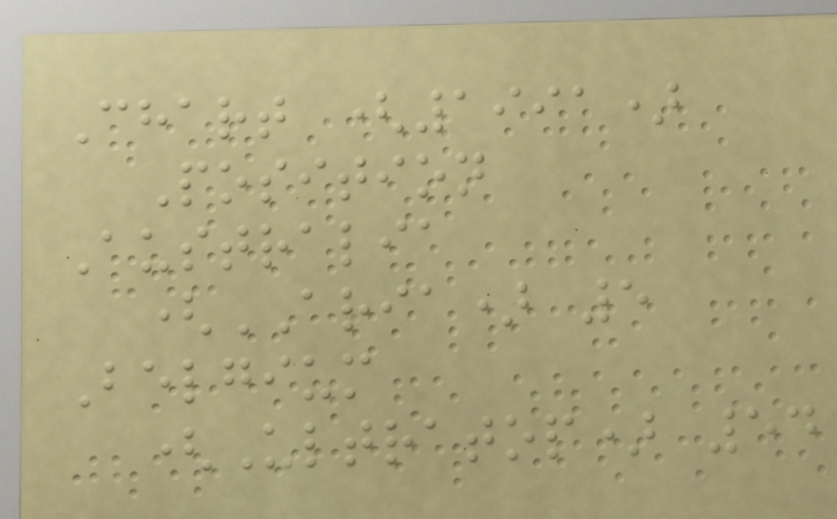Chart (1991)
Position
Australia
(ARIA) 5
Belgium
(Ultratop) 54
